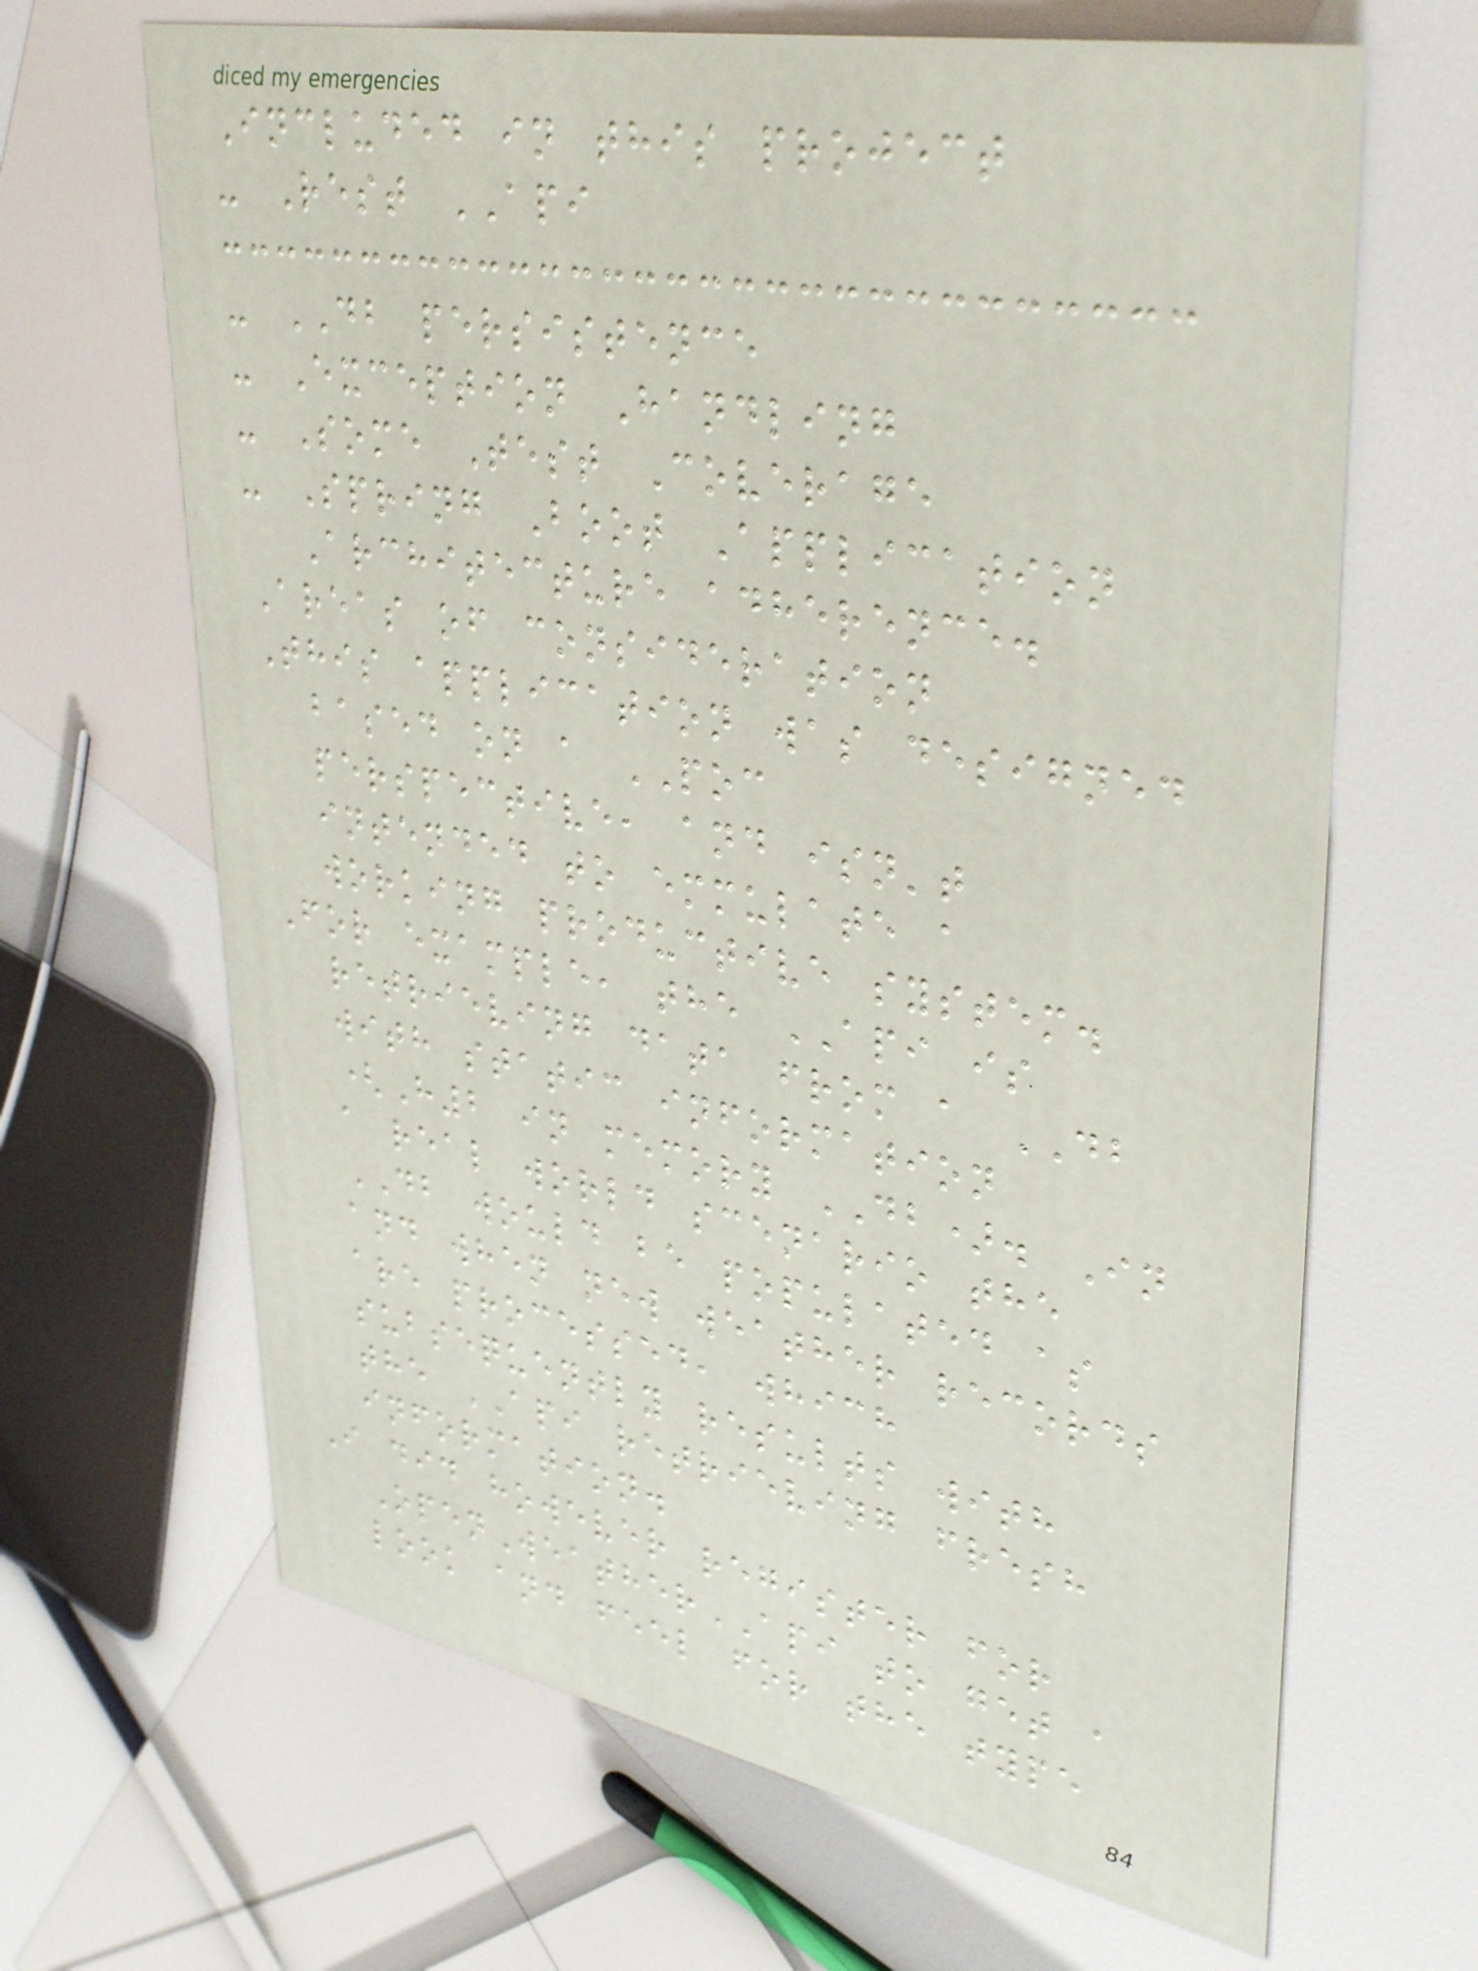Included in this project
- Rest API
- DB persistence
- Exception Handling
- Some Test Coverage
- Spring Boot Application
Architecture adherence.
Areas of consideration
This application was designed
based on a POC
perspective, and isn't
intended to emmulate a
working productive system.
For example, the API is
retrieving data from a DB
with static information
(H2 in memory DB). In
a real world scenario the
DB would be populated as
and when new weather records
are processed, which
subsequently results with
the API retrieving fresh
information.
I did however register for
OpenWeatherAPI to get a
look and feel for the type
